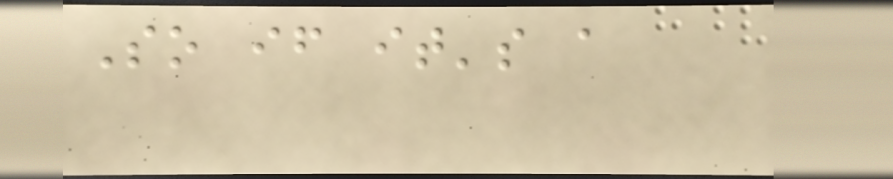So if it's a
